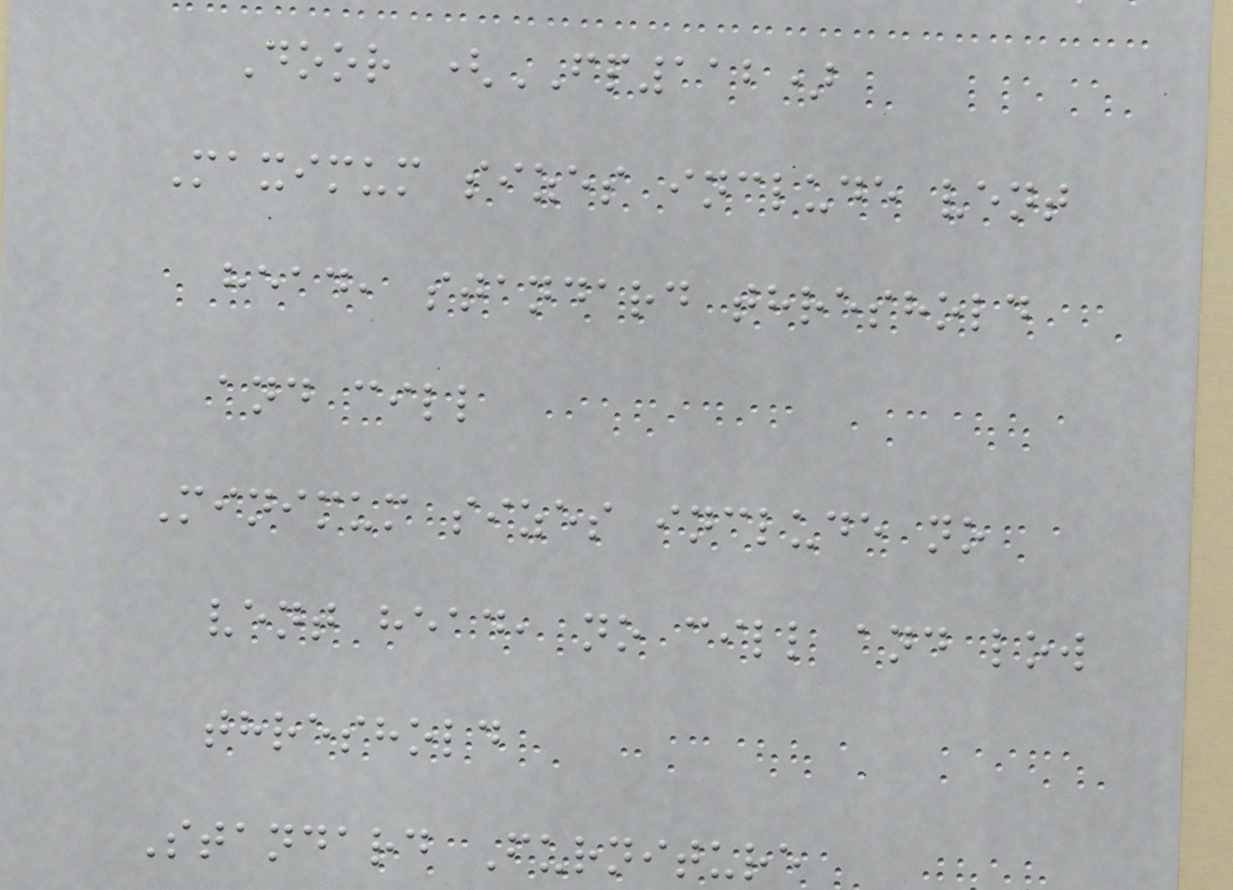Door (FP112)
Maximum sizes include vent
head, standard threshold
and cill
Minimum sizes include no
vent head, no cill and low
threshold
Standard Furniture
